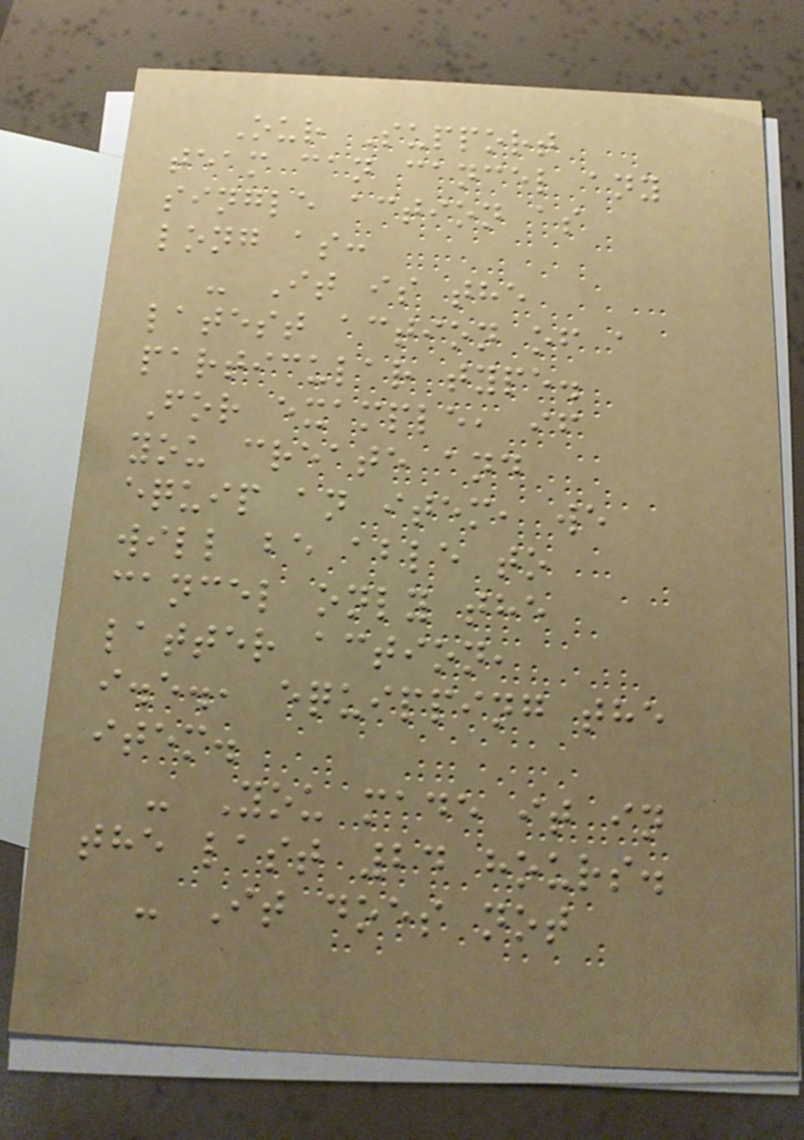Our Support
team can cancel any
single action as
long as:
- It is the
latest action of a
particular type.
For example, if
you create and
equip an item, we
will be able to
cancel only the
latter action,
i.e., equipping the
item.
- You made it in
the last 24 hours.
- It does not
